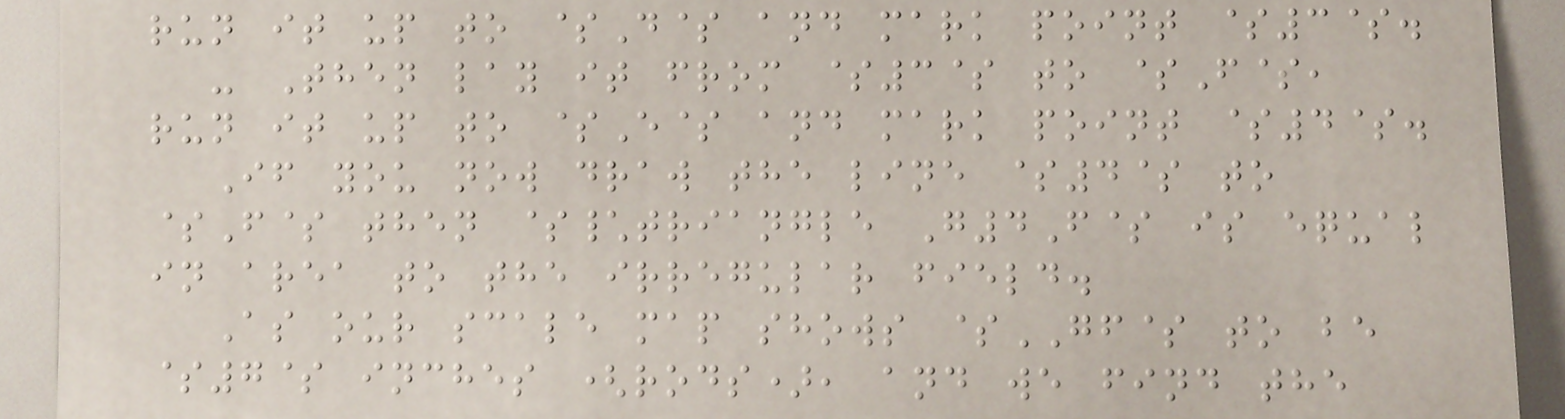run it up to $D$ and mark point $3$.
- Then lay it from $3$ to $F$,
run it up to $E$ and mark point $4$.
If you now draw the line $4$ to
$F$ then $\triangle G4F$ is equal
in area to the irregular field.
As our scale map shows $GF$ to be
$7$ inches (rods), and we find the
